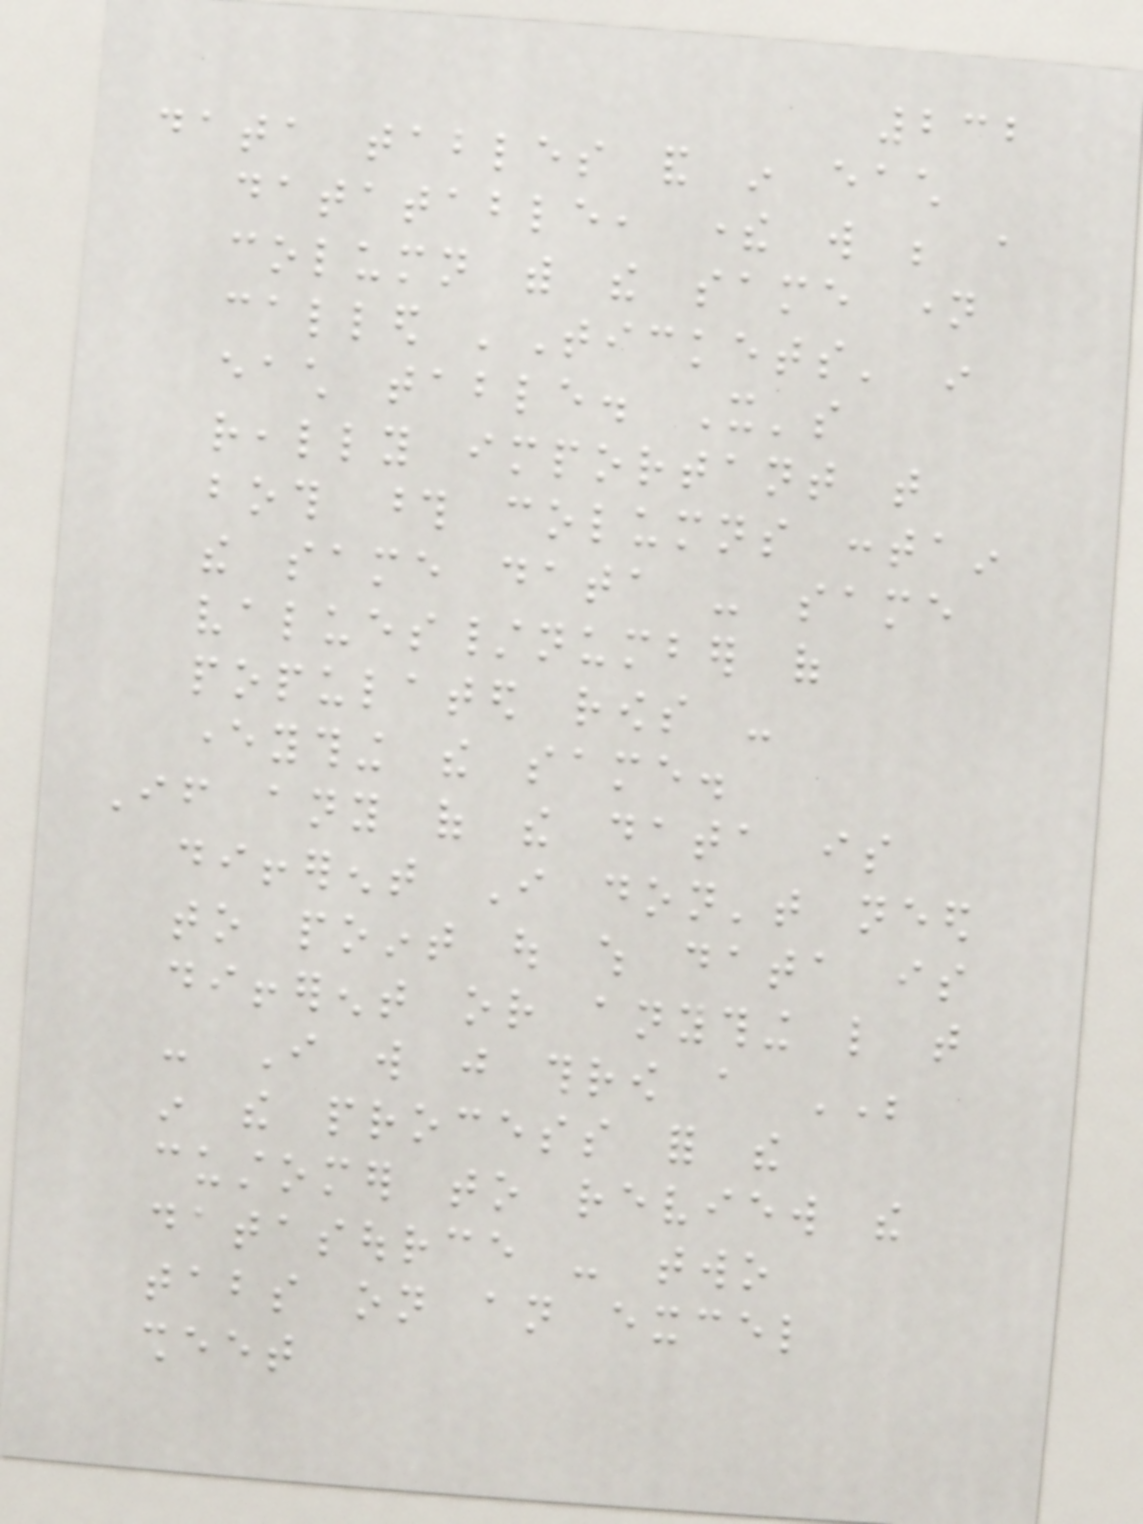232
data tables and in each
datatable, there will be a
column with the same name
called 'Tickets' in
each table. It's
really important that
both those columns contain
the same data - same
values/number of
populated rows -
everything the same.
If any of the data is
different I don't need
to point out which data is
different or anything like that
- I will just throw a BE
in the process for the
customer to review the
datasource - two
tabs on an excel
sheet
